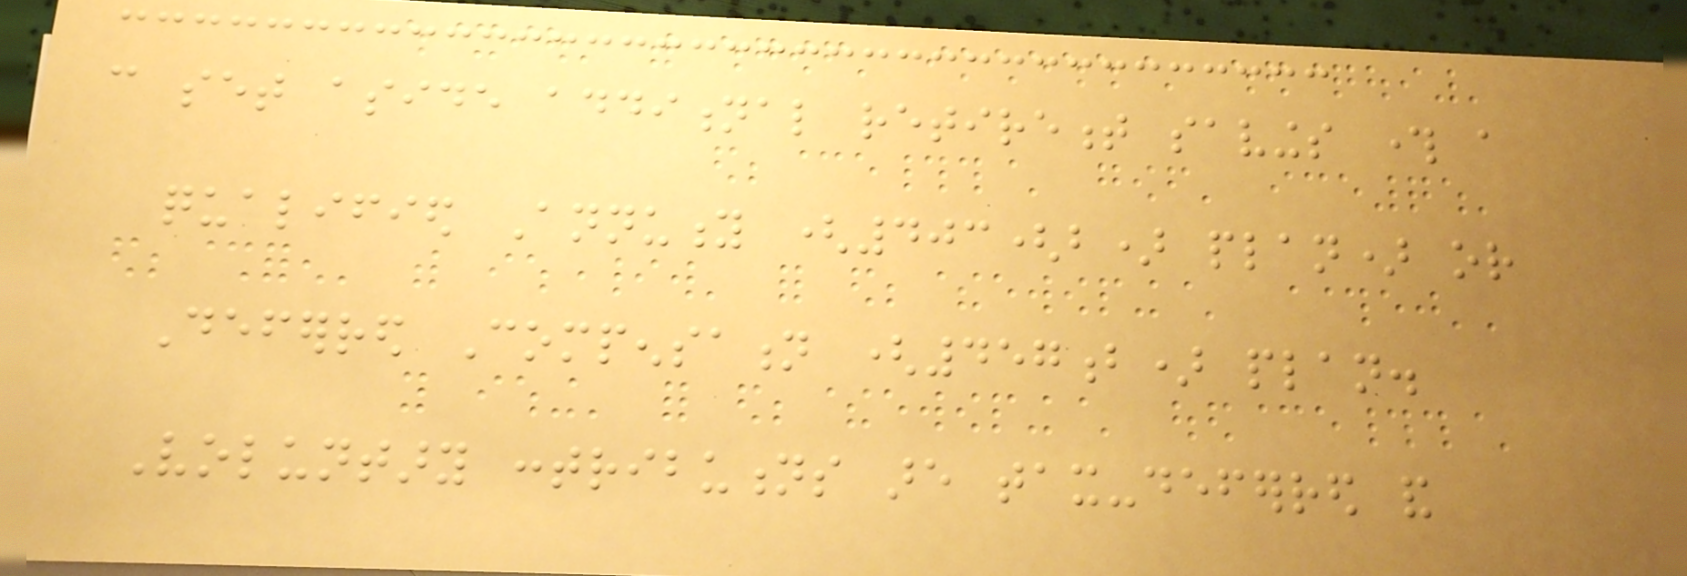can set aside additional retirement savings through a
qualified Annuity (403(b) plan) or
Deferred Compensation (457b) plan.
Voluntary contributions are tax-deferred and
